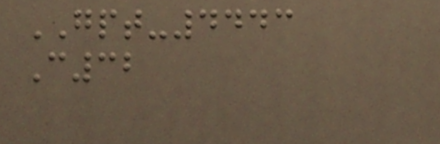GPT-4443
C32
